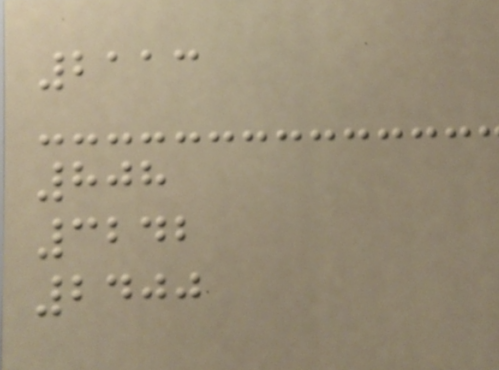2113
808
3242
2400
